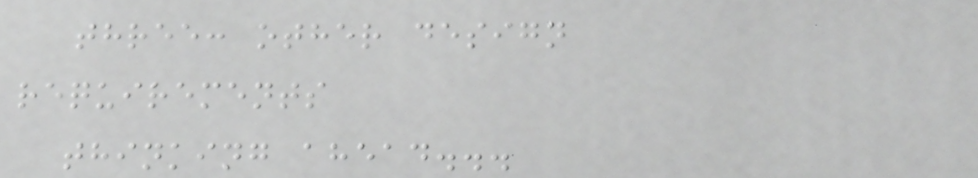three: other design
requirements
thinking ahead...
